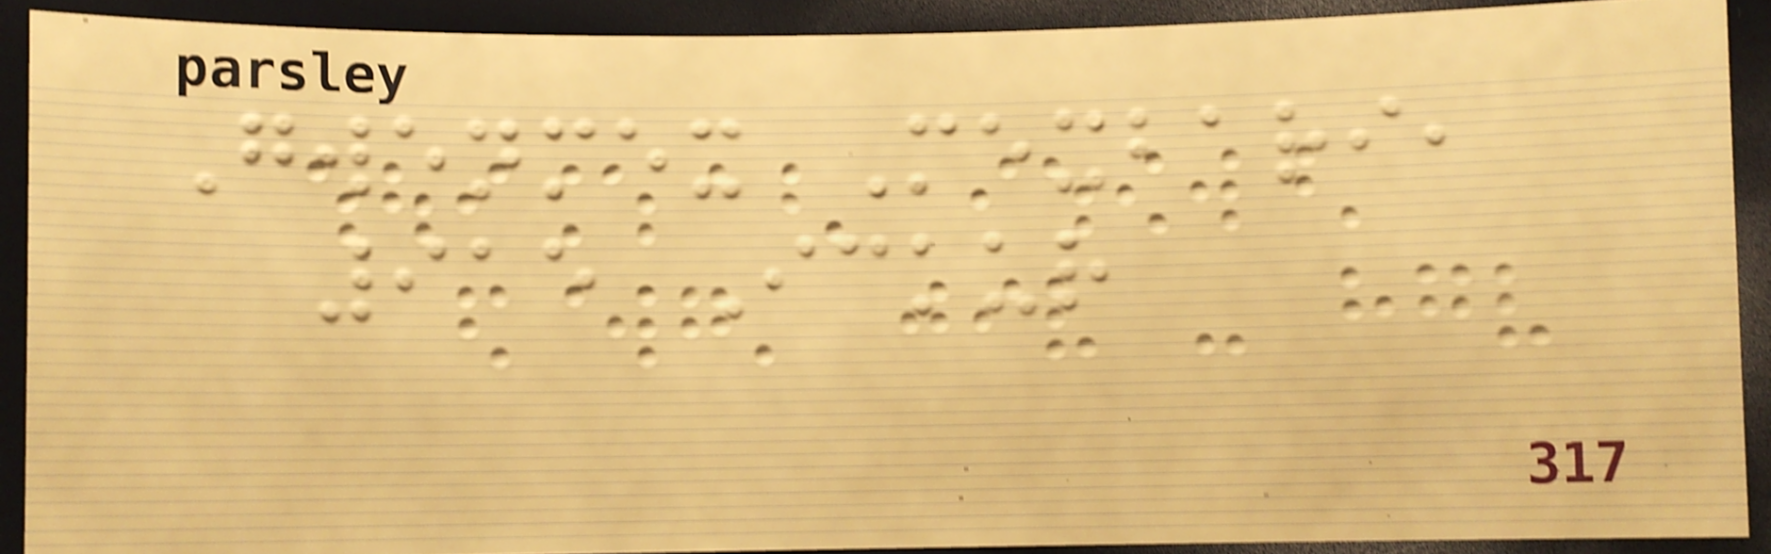Gwenmex Mexbari,
915 Ickur
